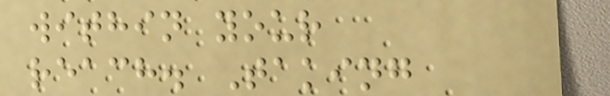within your
reach. Taking
